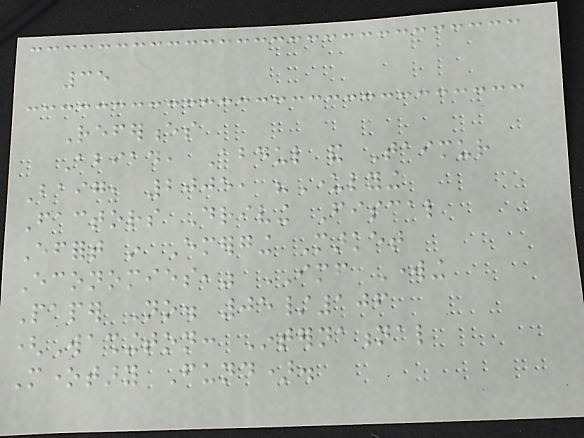35
References
Abiad, Abdul and Taimur
Baig, 2005, "Underlying
Factors Driving Fiscal
Effort in Emerging Market
Economies," IMF Working
Paper No. 05/106
(Washington: International
Monetary Fund).
